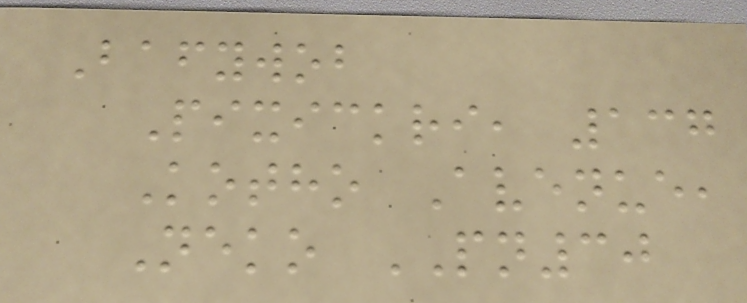Bafywob
Pixickri, 137
Kotho Avenue,
Neko PN30
